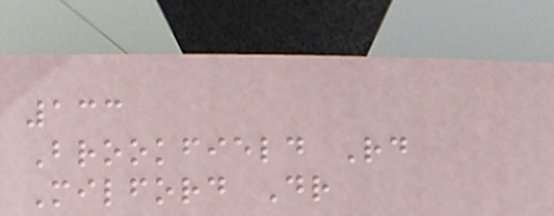133
Brookfield Rd
Milford Dr
